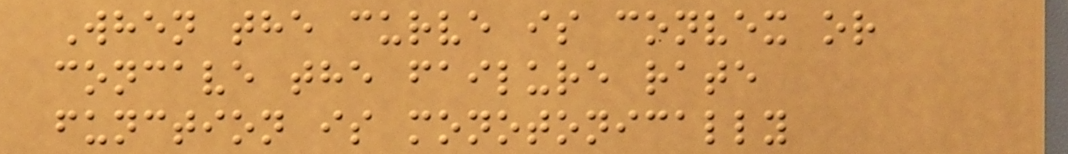When the curve is convex or
concave the failure rate
function is monotonically
